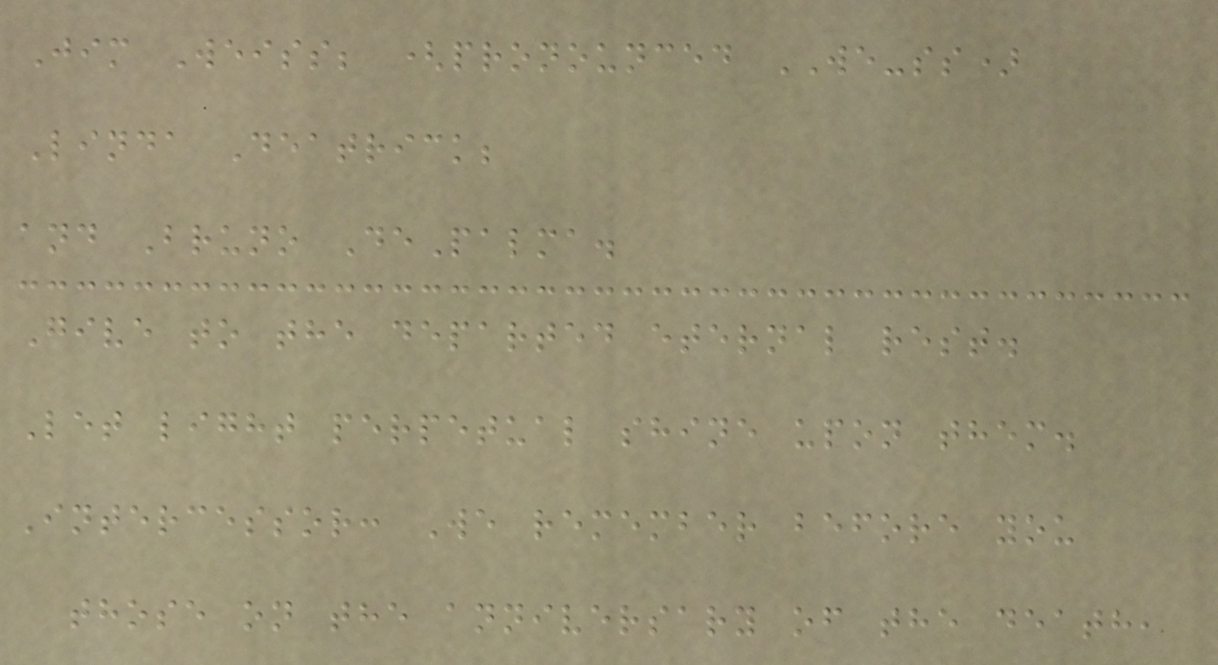Jim Weiss; (pronounced WE-ss)
Linda Deatrick;
and Bruno DePalma.
Give to the departed eternal rest.
Let light perpetual shine upon them.
Intercessor: We remember before you
those on the anniversary of the death,
